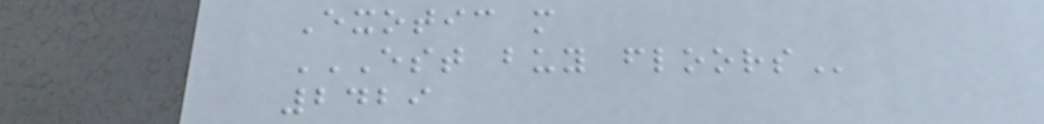Exotic m
EST BUY FLOORS
2429
